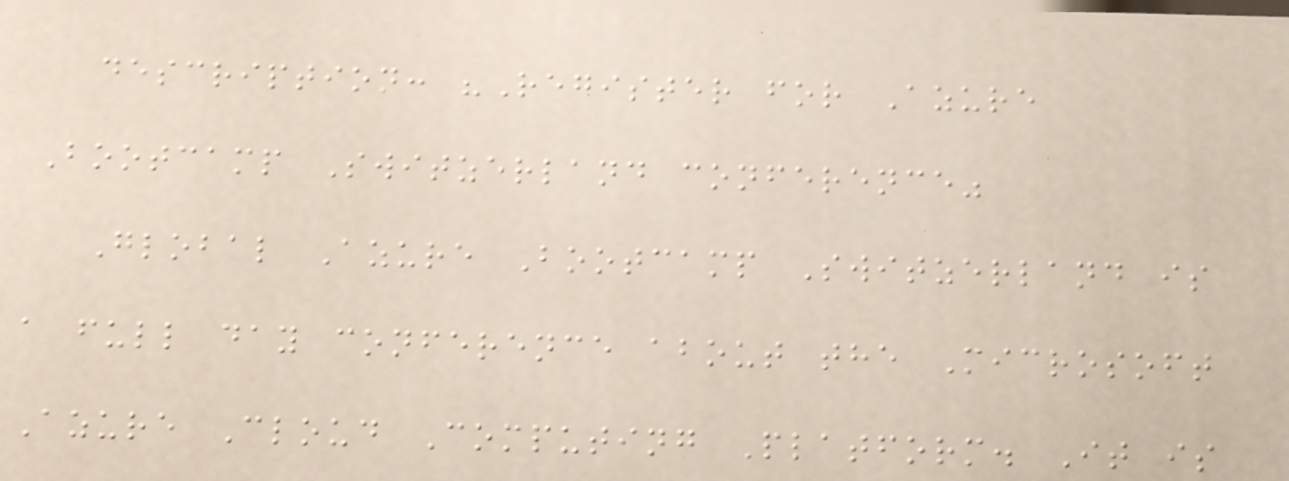description: "Register for Azure
Bootcamp Switzerland conference"
Global Azure Bootcamp Switzerland is
a full day conference about the Microsoft
Azure Cloud Computing Platform. It is
